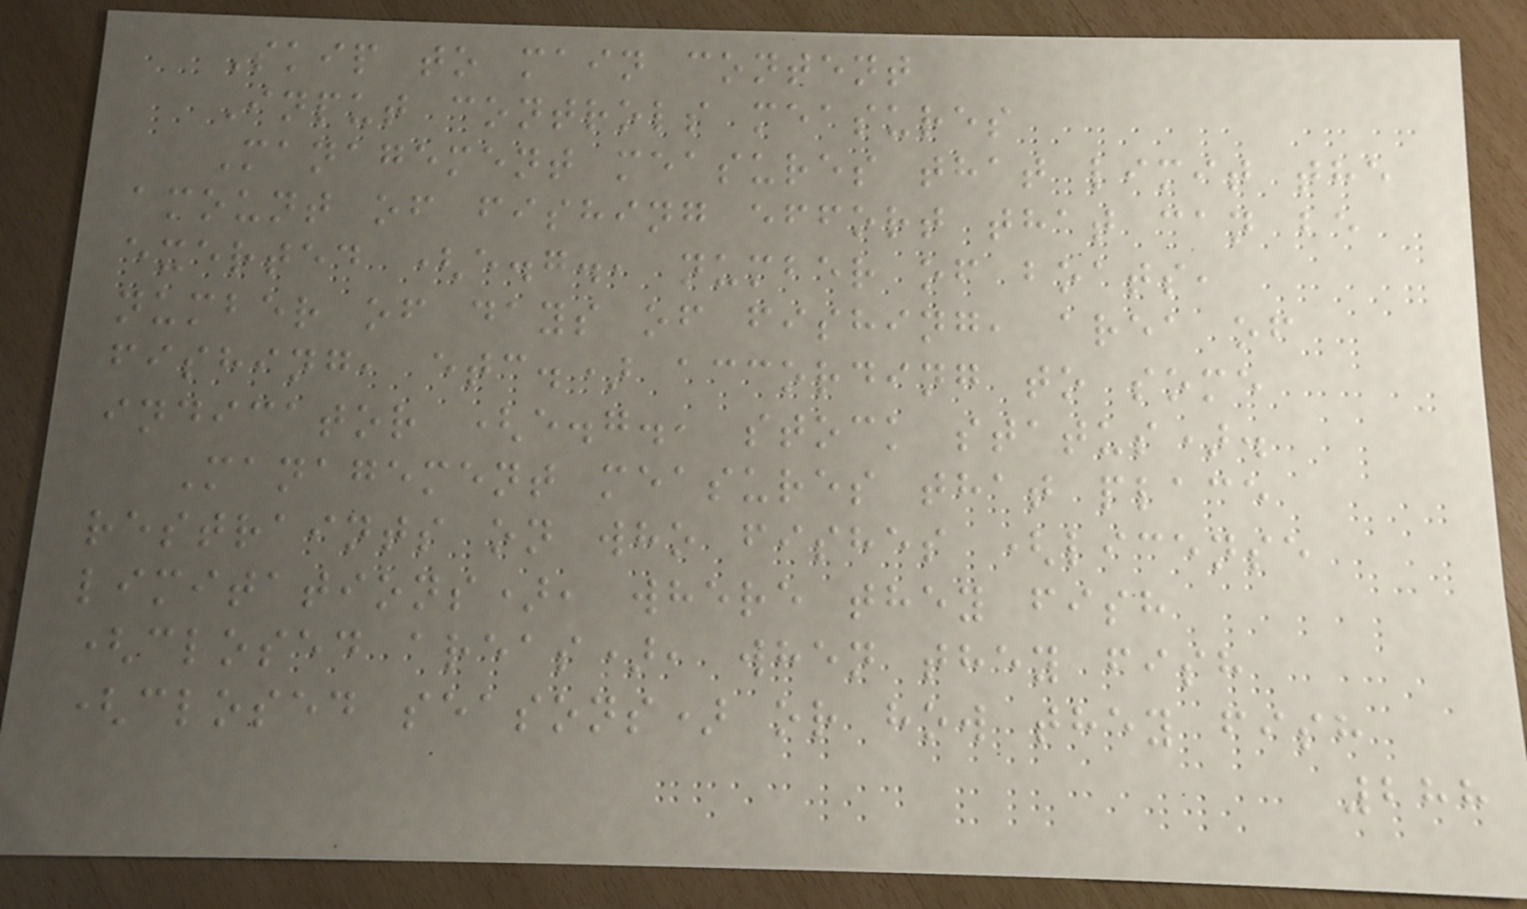Skip to main content
Input controls measures
Management measures that limit the
amount of fishing effort that can be
exerted (e.g., number of boats,
number of days of fishing, area of
fishing, etc.) according to some
indicator (e.g., stock status).
Management measures that place
restraints on who fishes (license
limitations), where they fish
(closed areas), when they fish
(closed seasons) or how they fish
288
